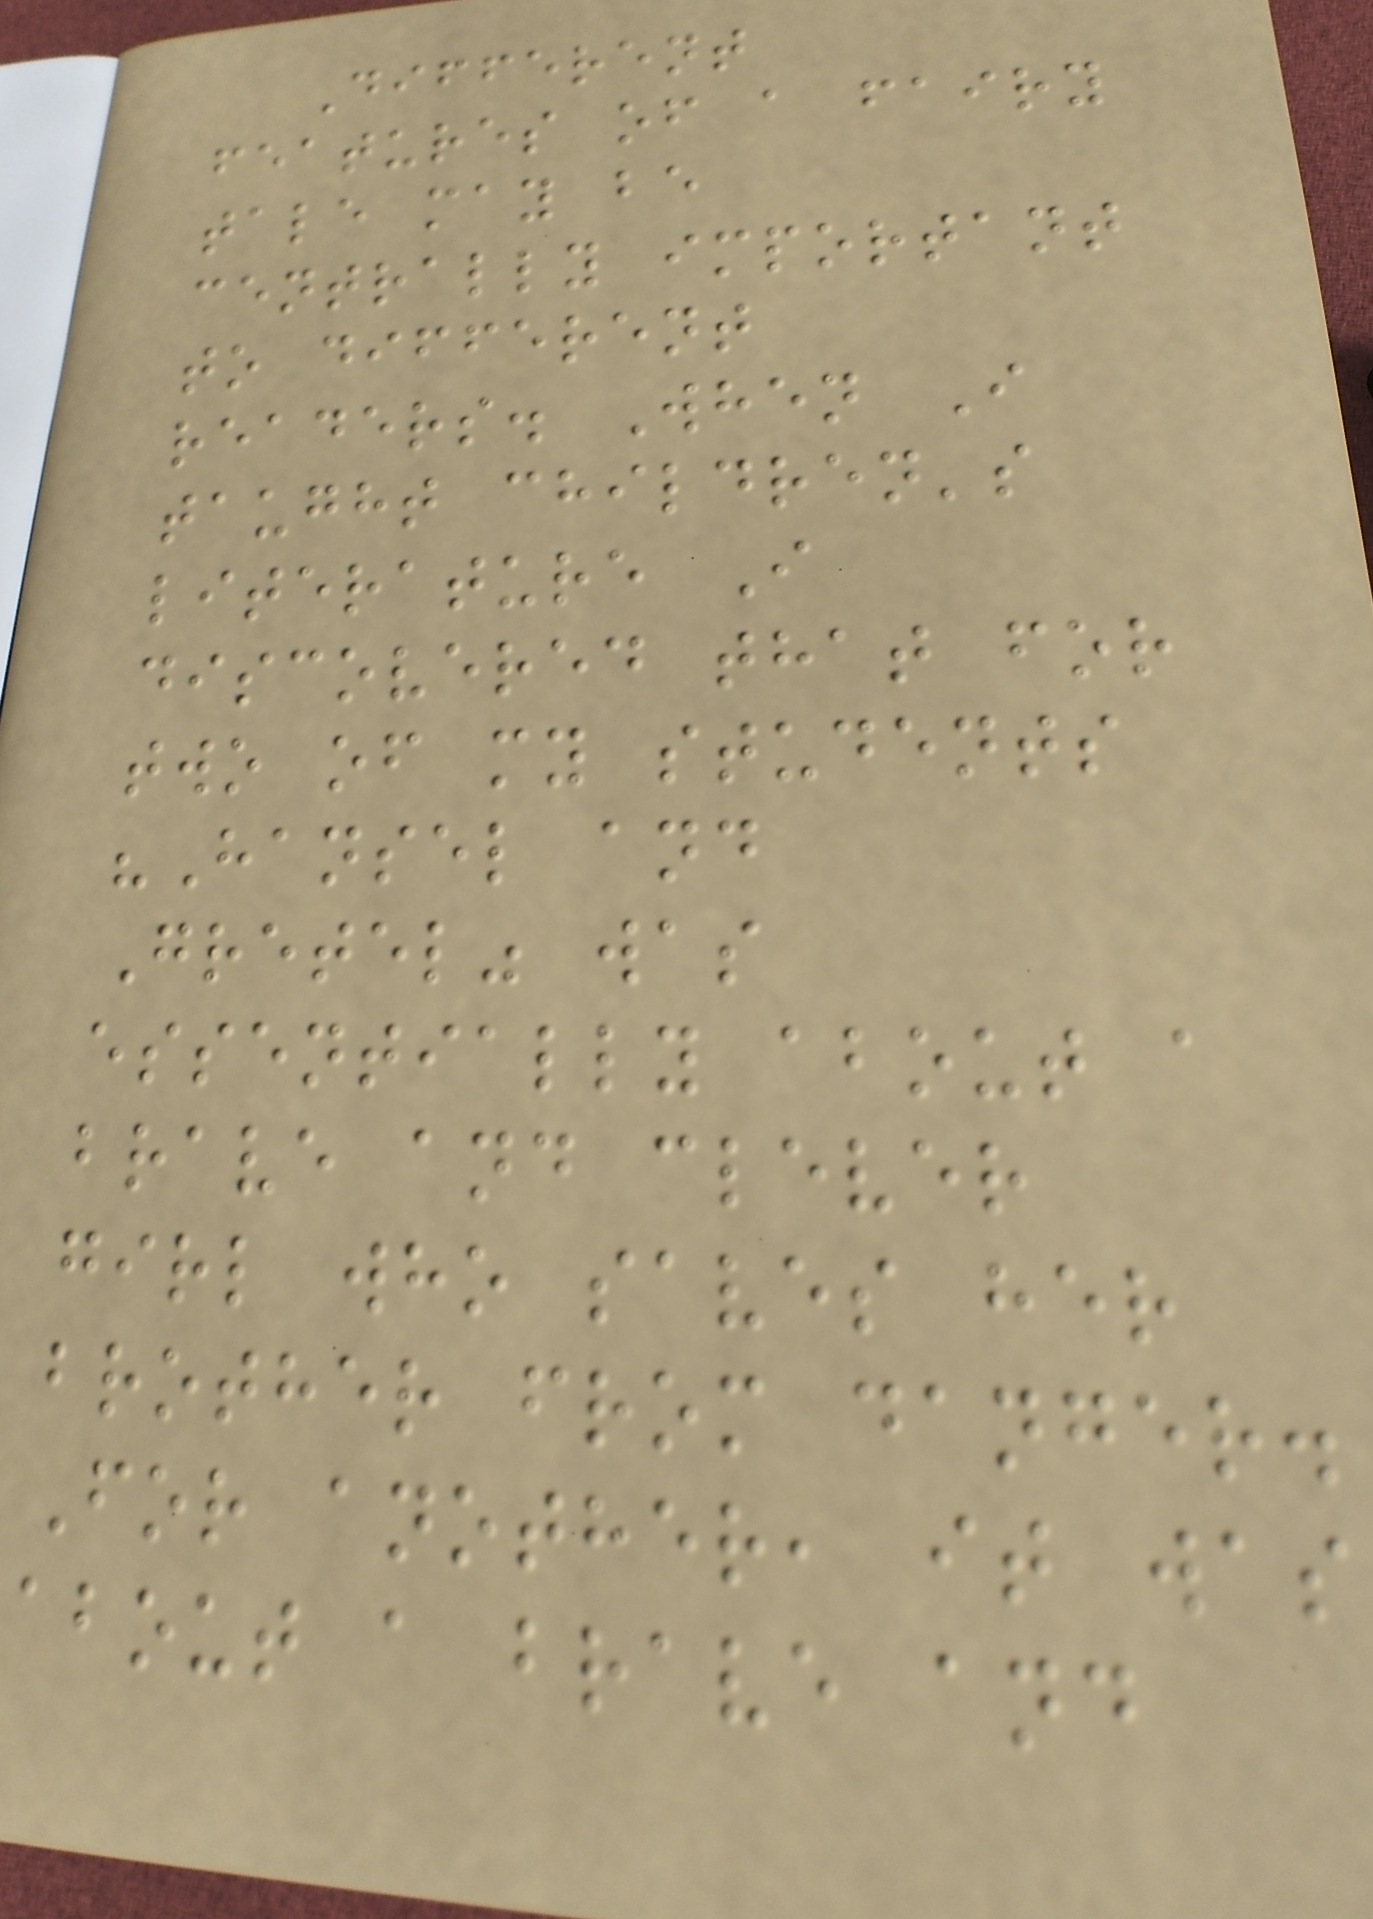Different
features of a fairy
tale may be
centrally important
to different
readers. When I
taught children's
literature I
discovered that for
two of my students
"Hansel and
Gretel" was
essentially about a
brave and clever
girl who saves her
brother from danger.
For another, it was
about a brave and
